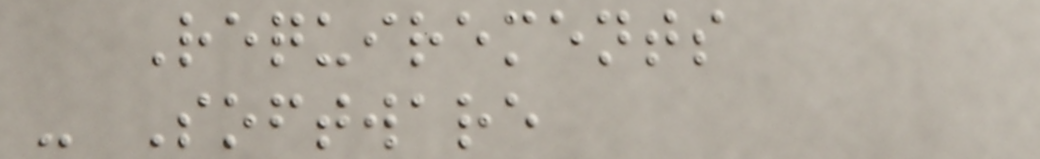Requirements
- Software
